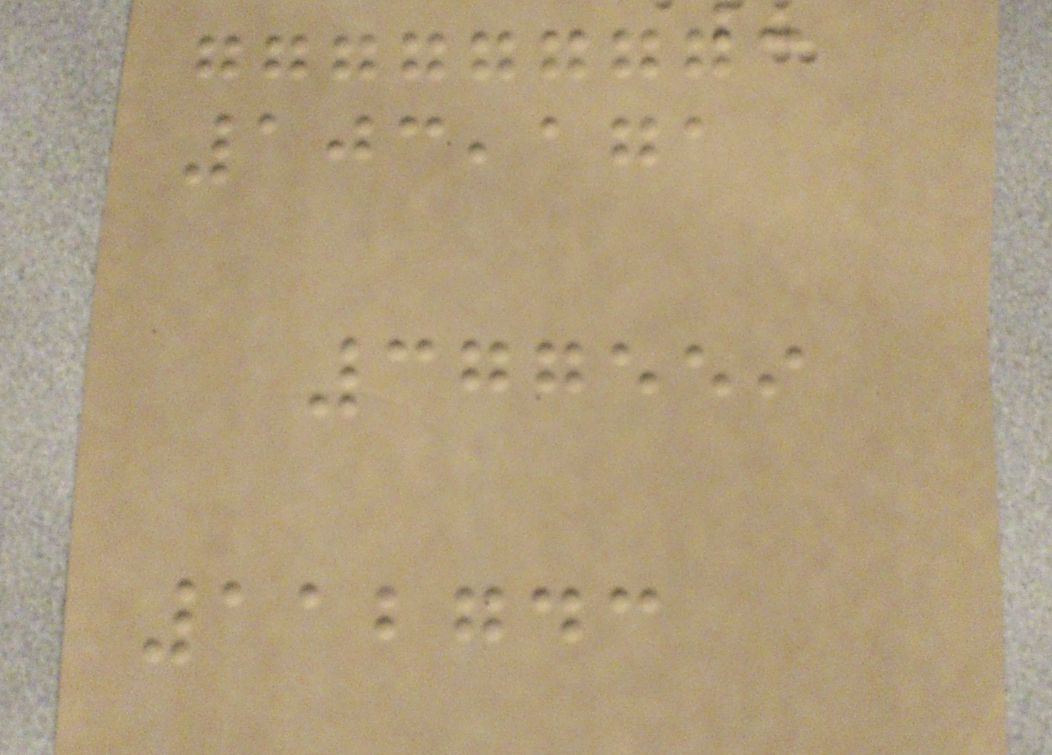103,171
377559
112743
